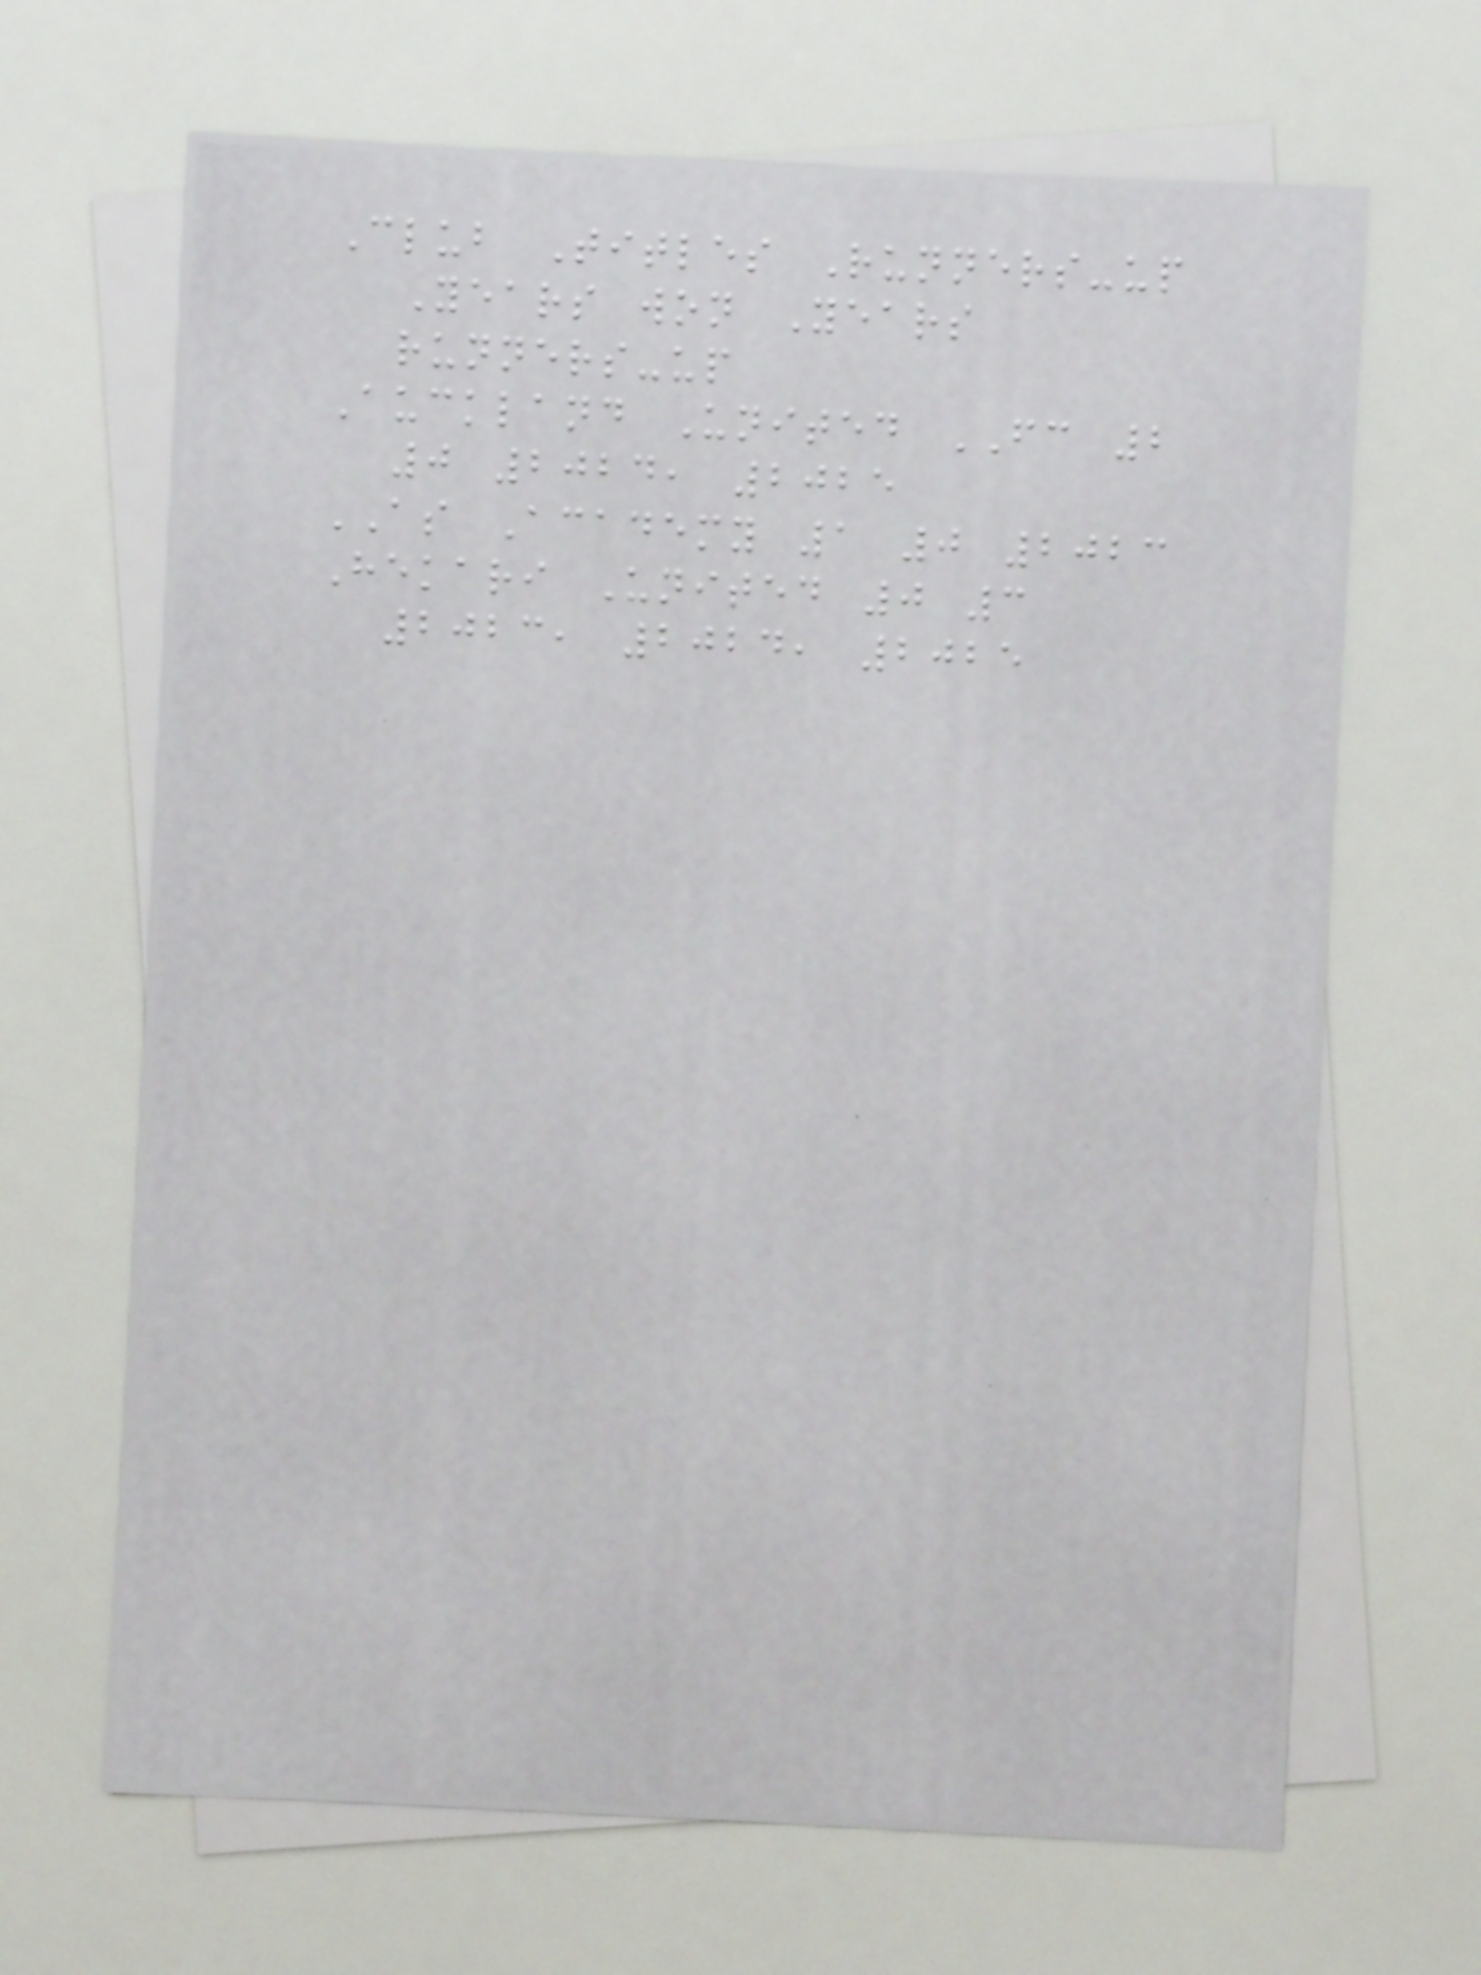Club Titles Runners-up
Years won Years
runners-up
Auckland United FC 2
0 2024, 2025
AS Academy 1 0 2023
Hekari United 0 3
2023, 2024, 2025
